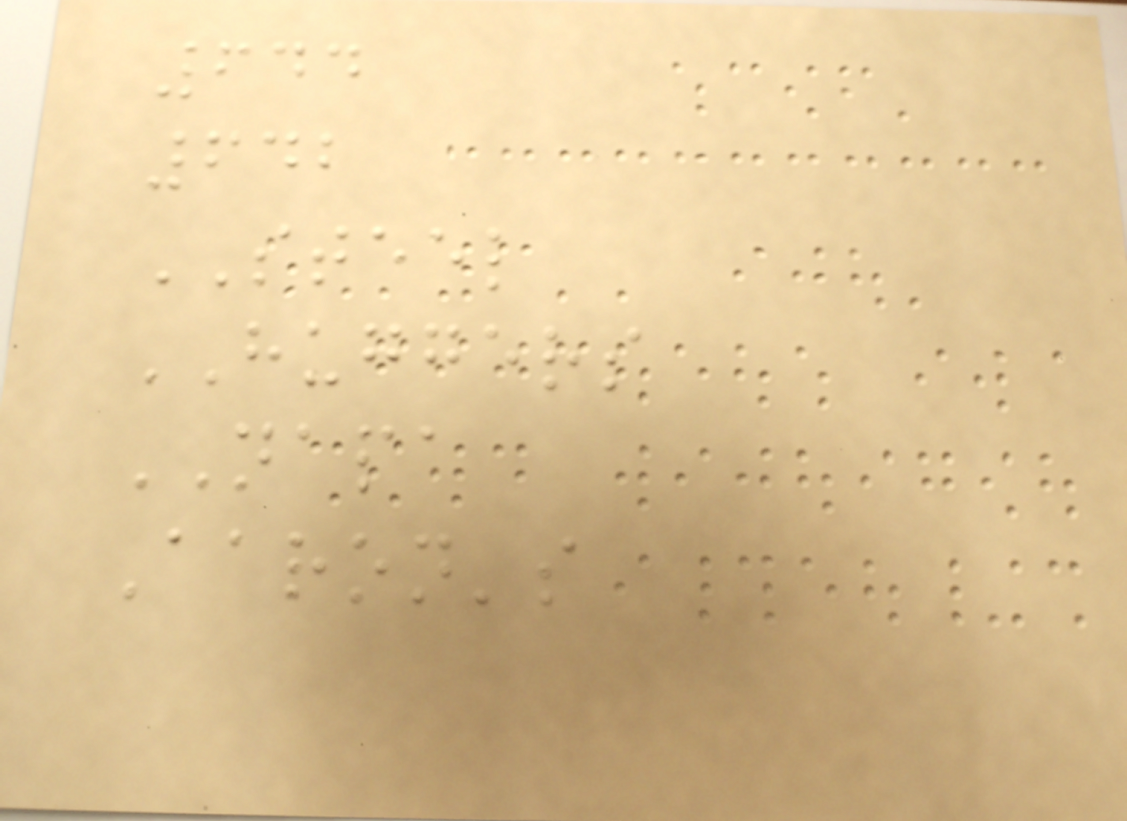644
642
STEEL
HUGGERS
NAPA
Aaron's
